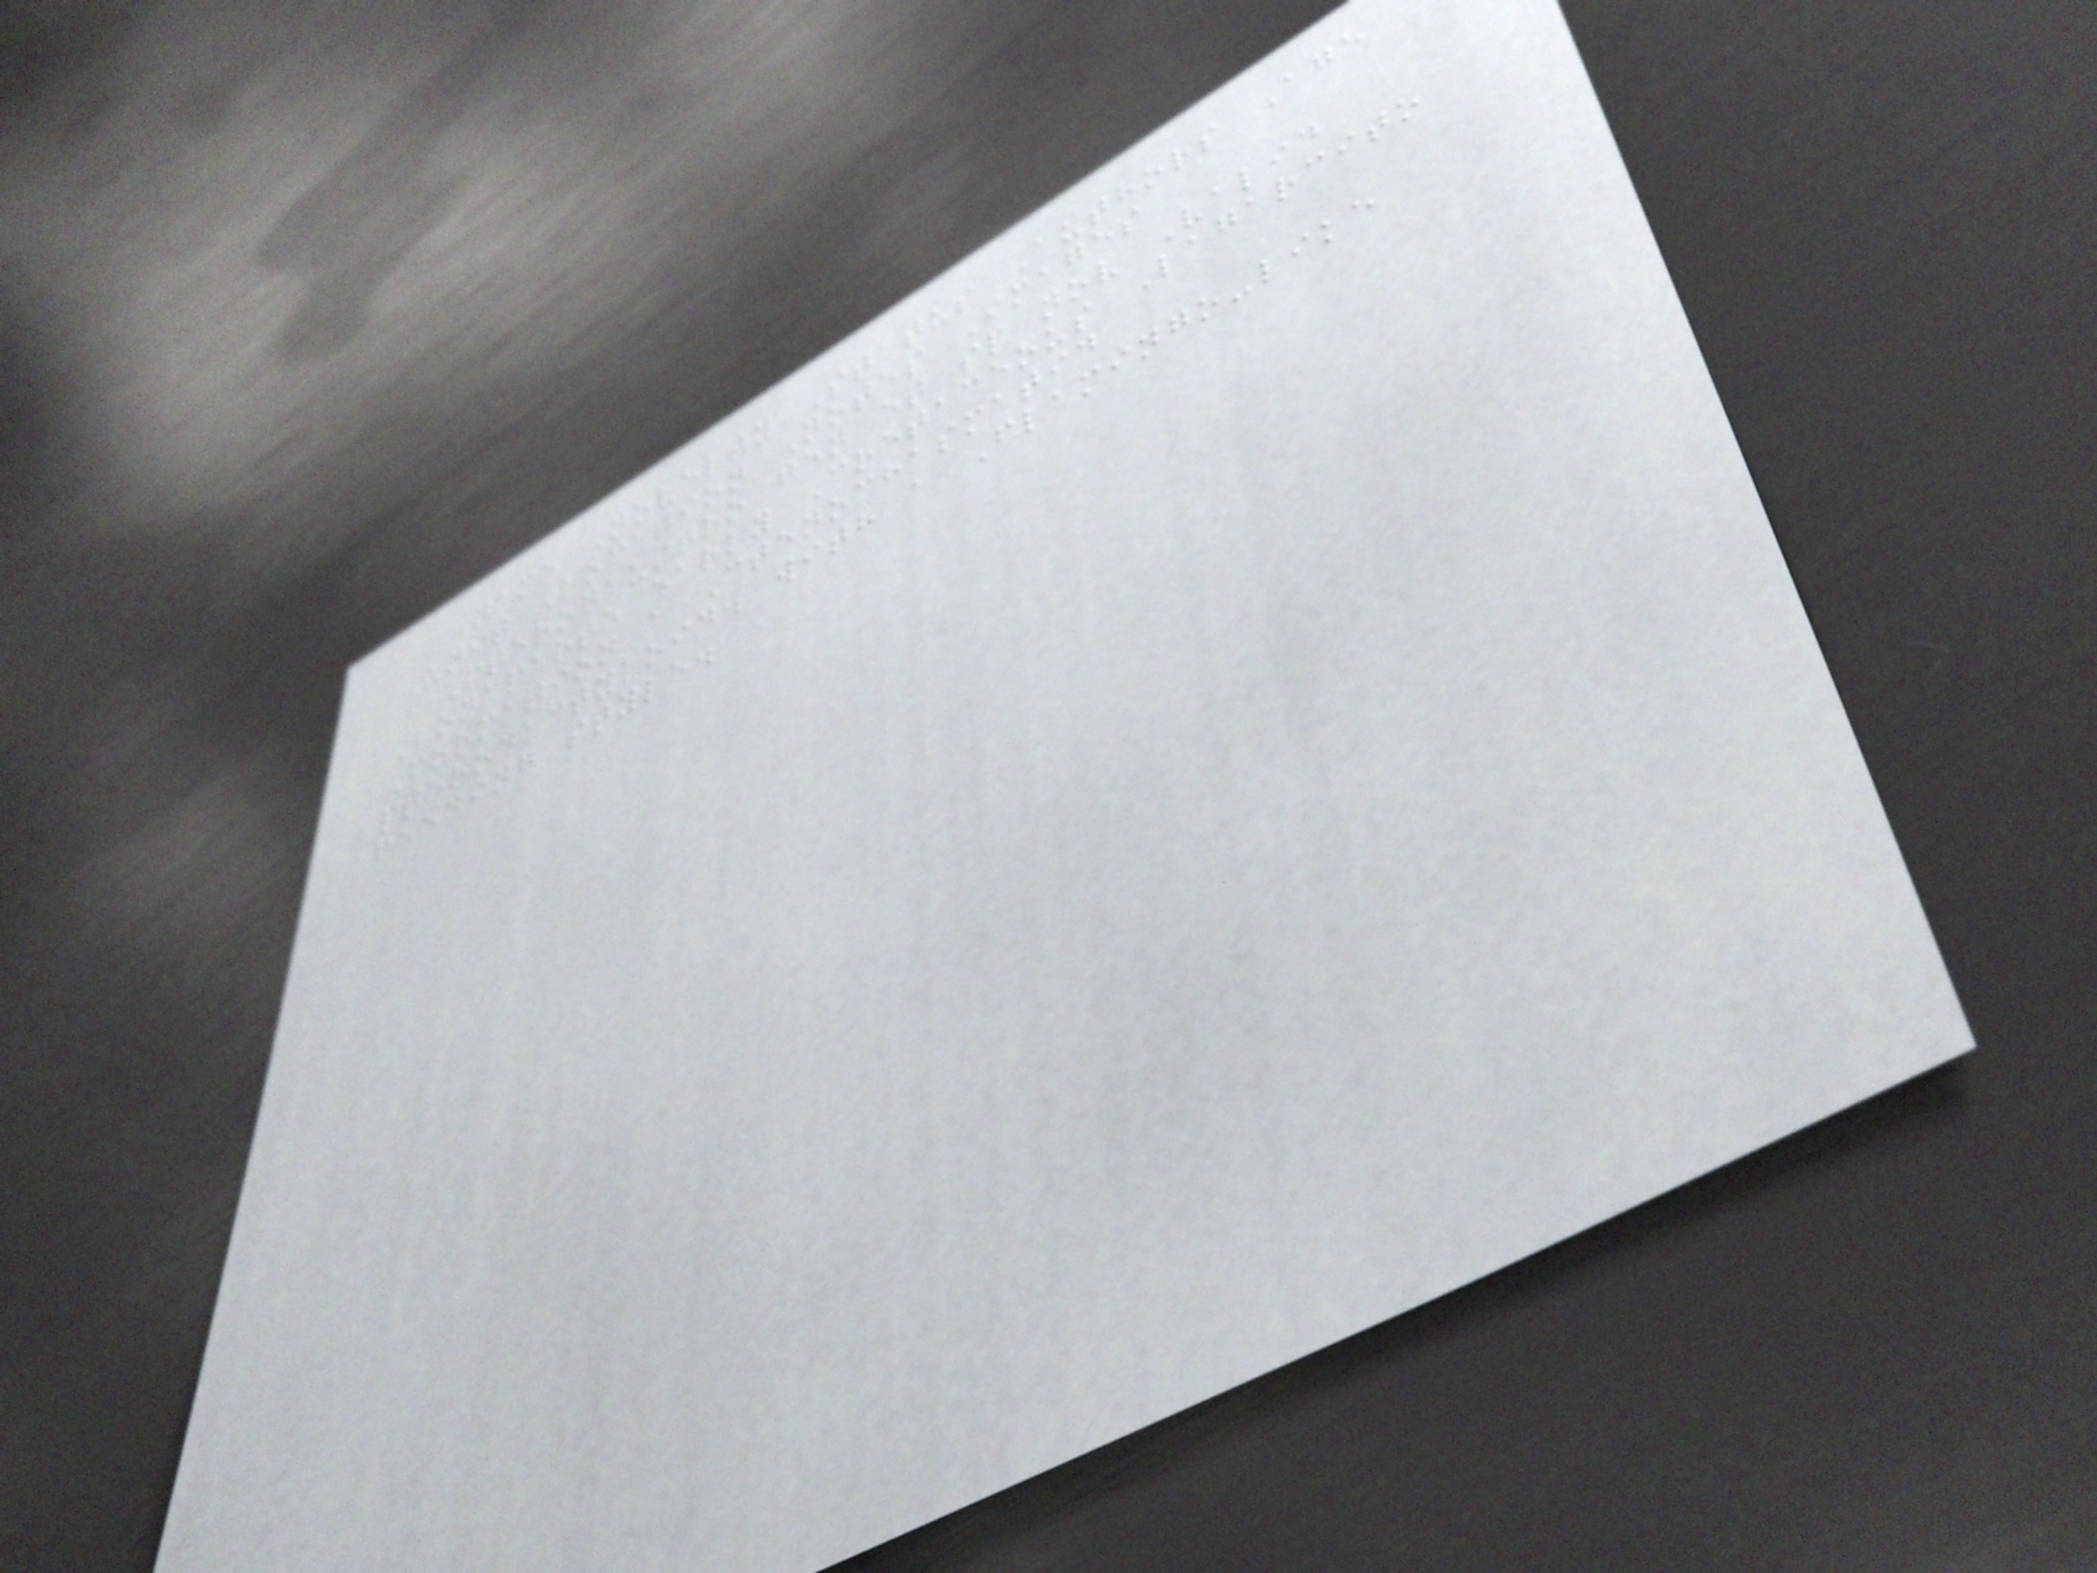Name Novelty Status Authors Age
Unit Location Notes Images
Pterodaustro gen et sp nov Valid
Bonaparte early Cretaceous Lagarcito
Formation a Ctenochasmatid
pterodactyloid. with a Flamingo-like
feeding style.
